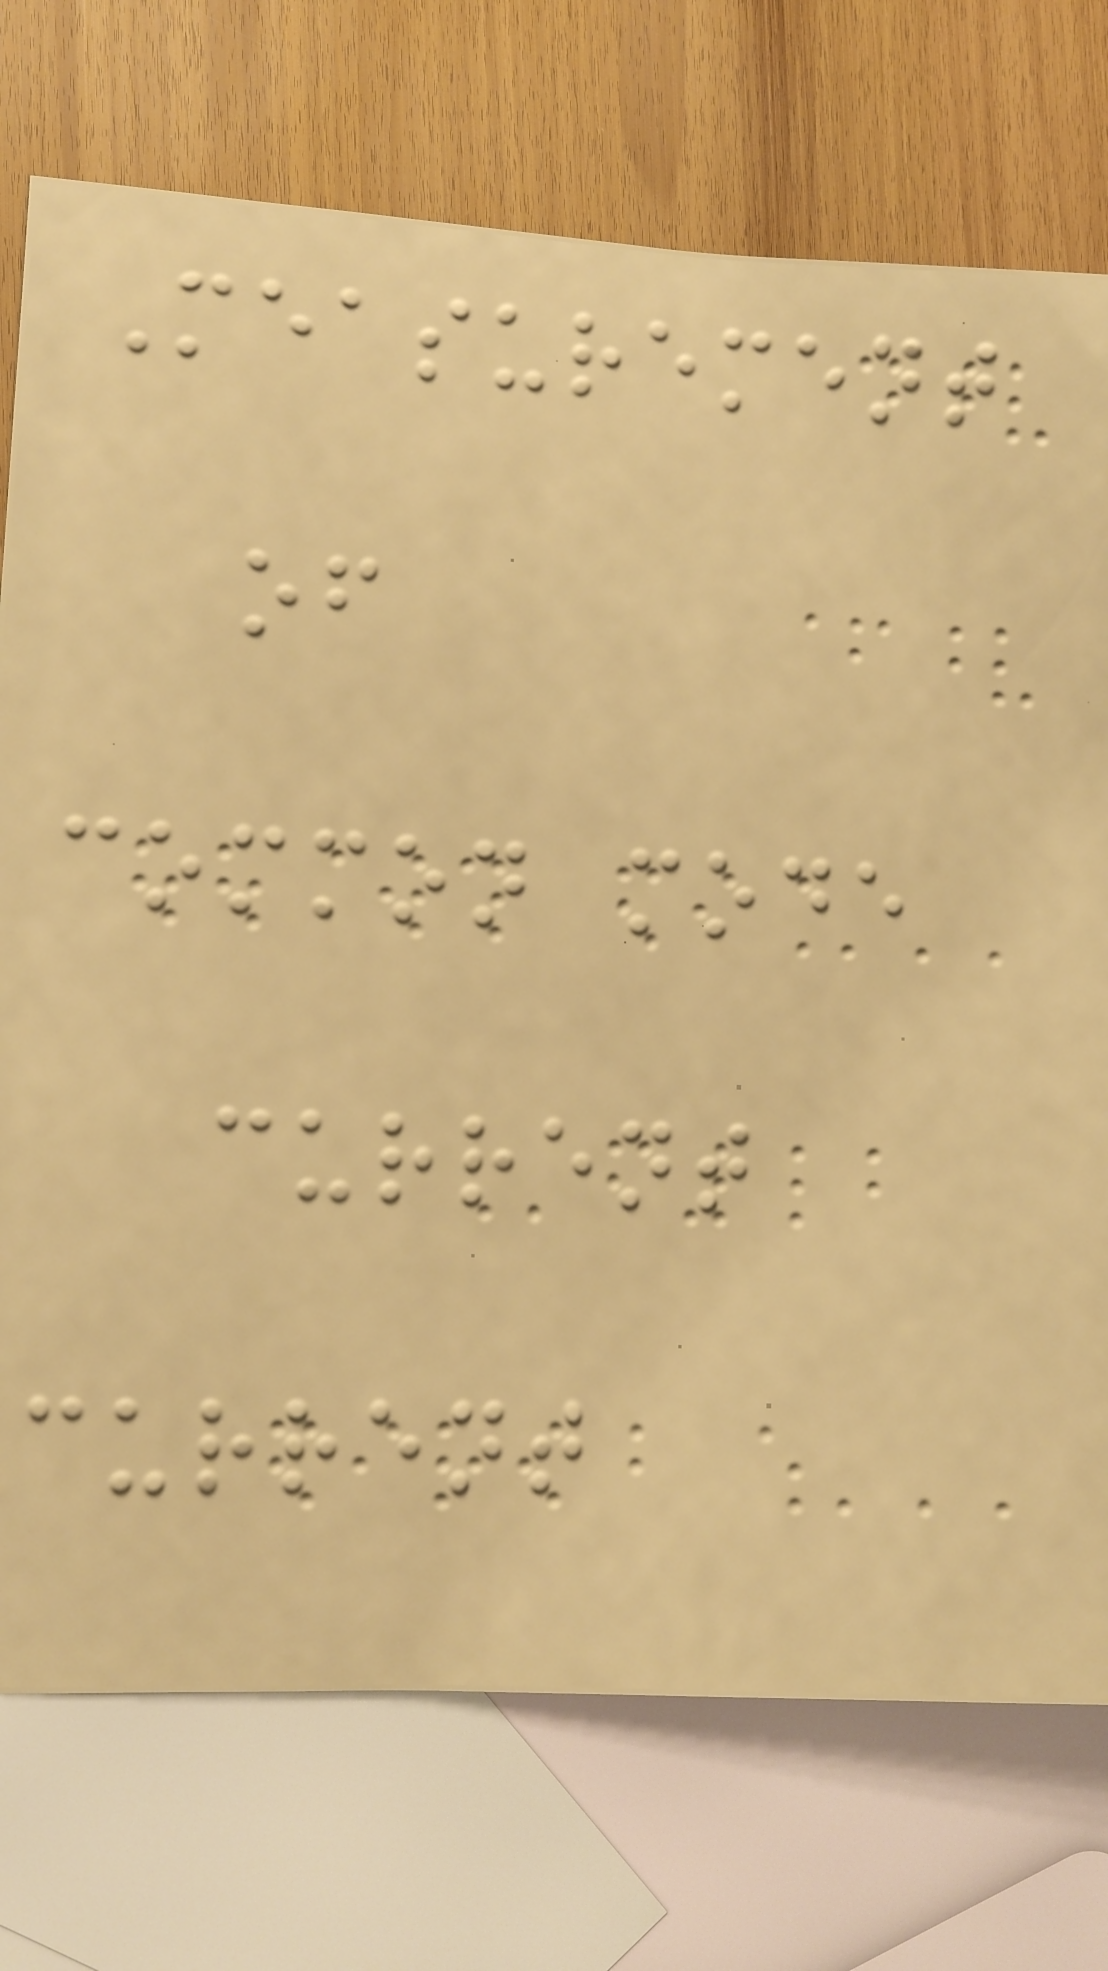Measurement
of
common mode
current
current
